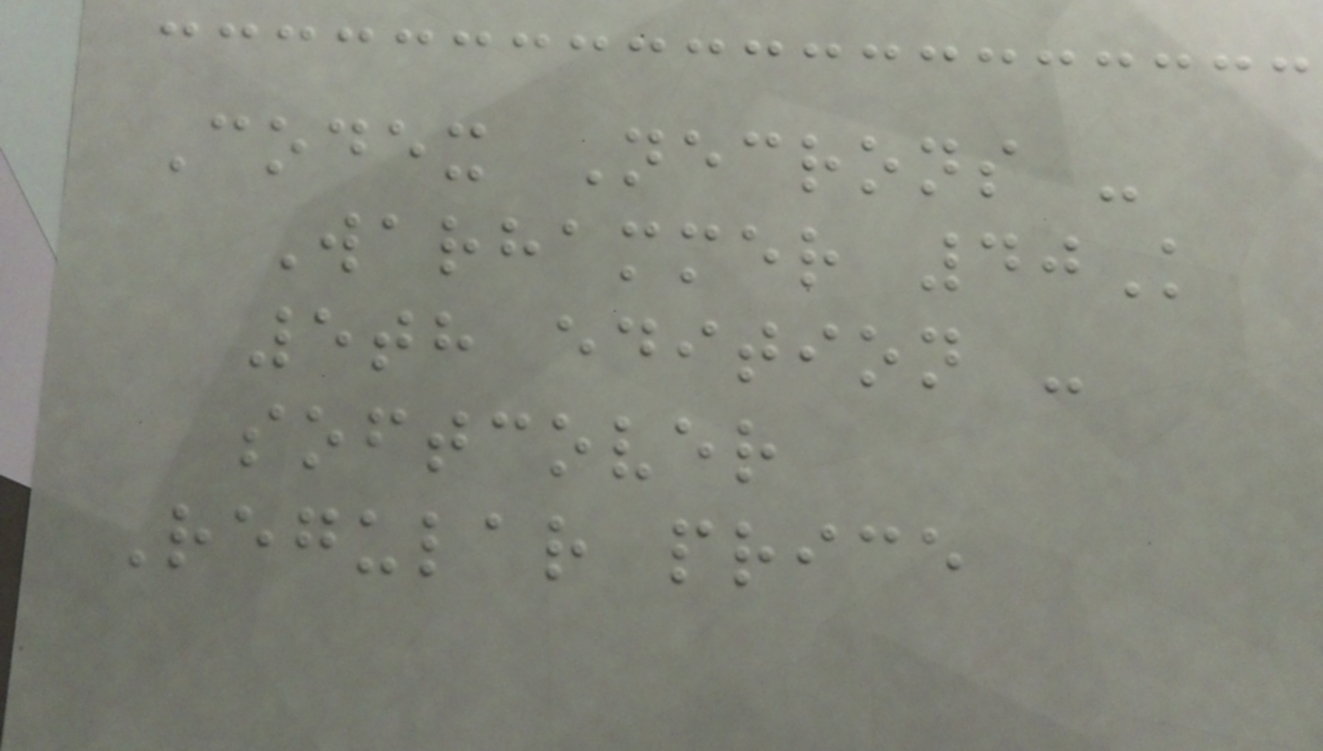Codex Necrons -
Warhammer 40K
5th edition -
softcover
Regular price
